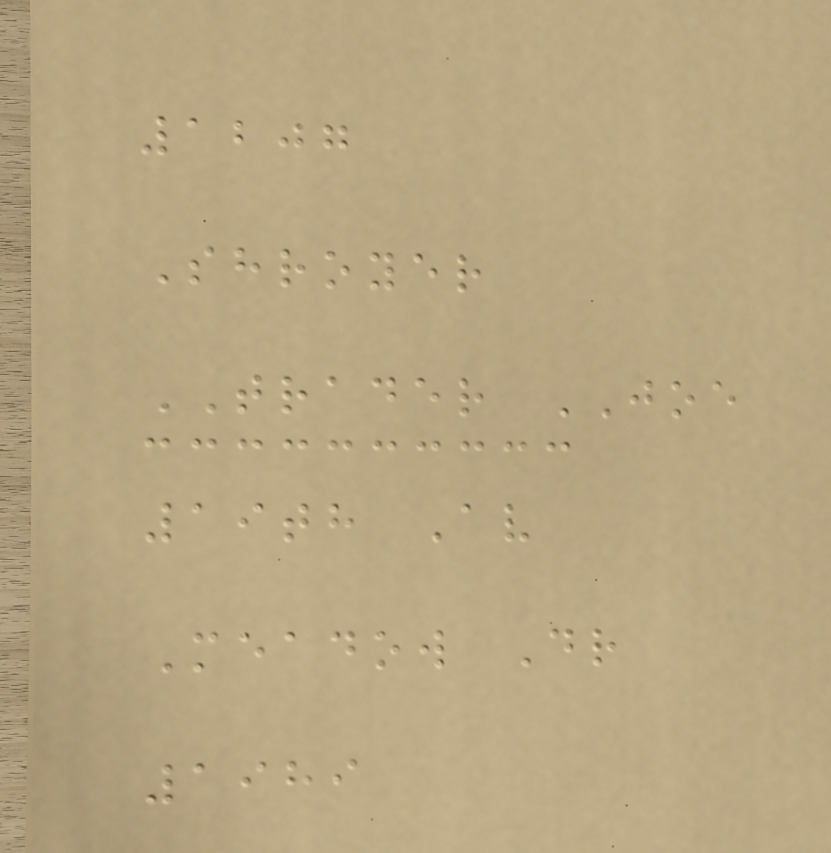1207
Shroyer
TRADER JOE
19th Av
Meadow Dr
1989
